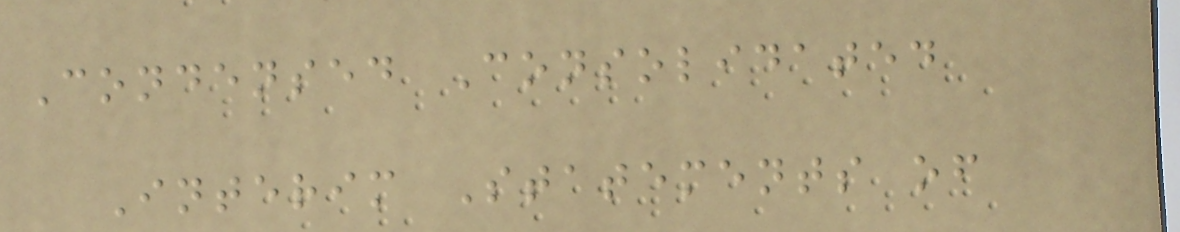Condensed Consolidated
Interim Statements of
